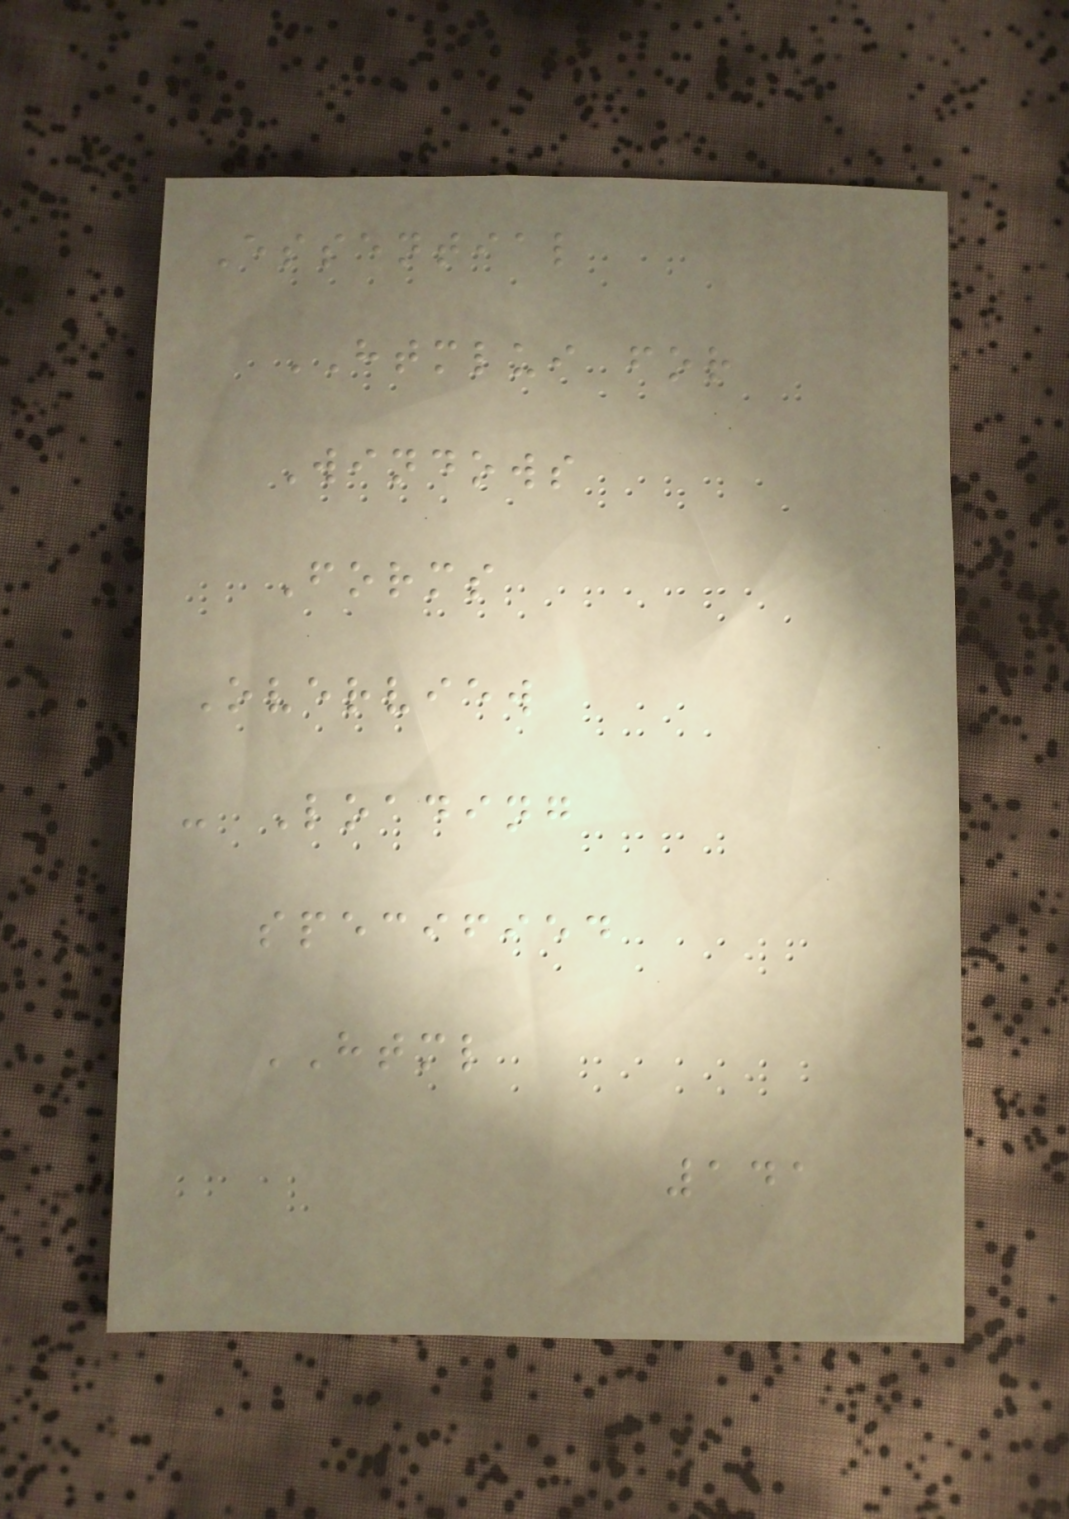Essential
HTMLUI for
Windows
Forms
Overview
- Loading
specified
HTML
141
